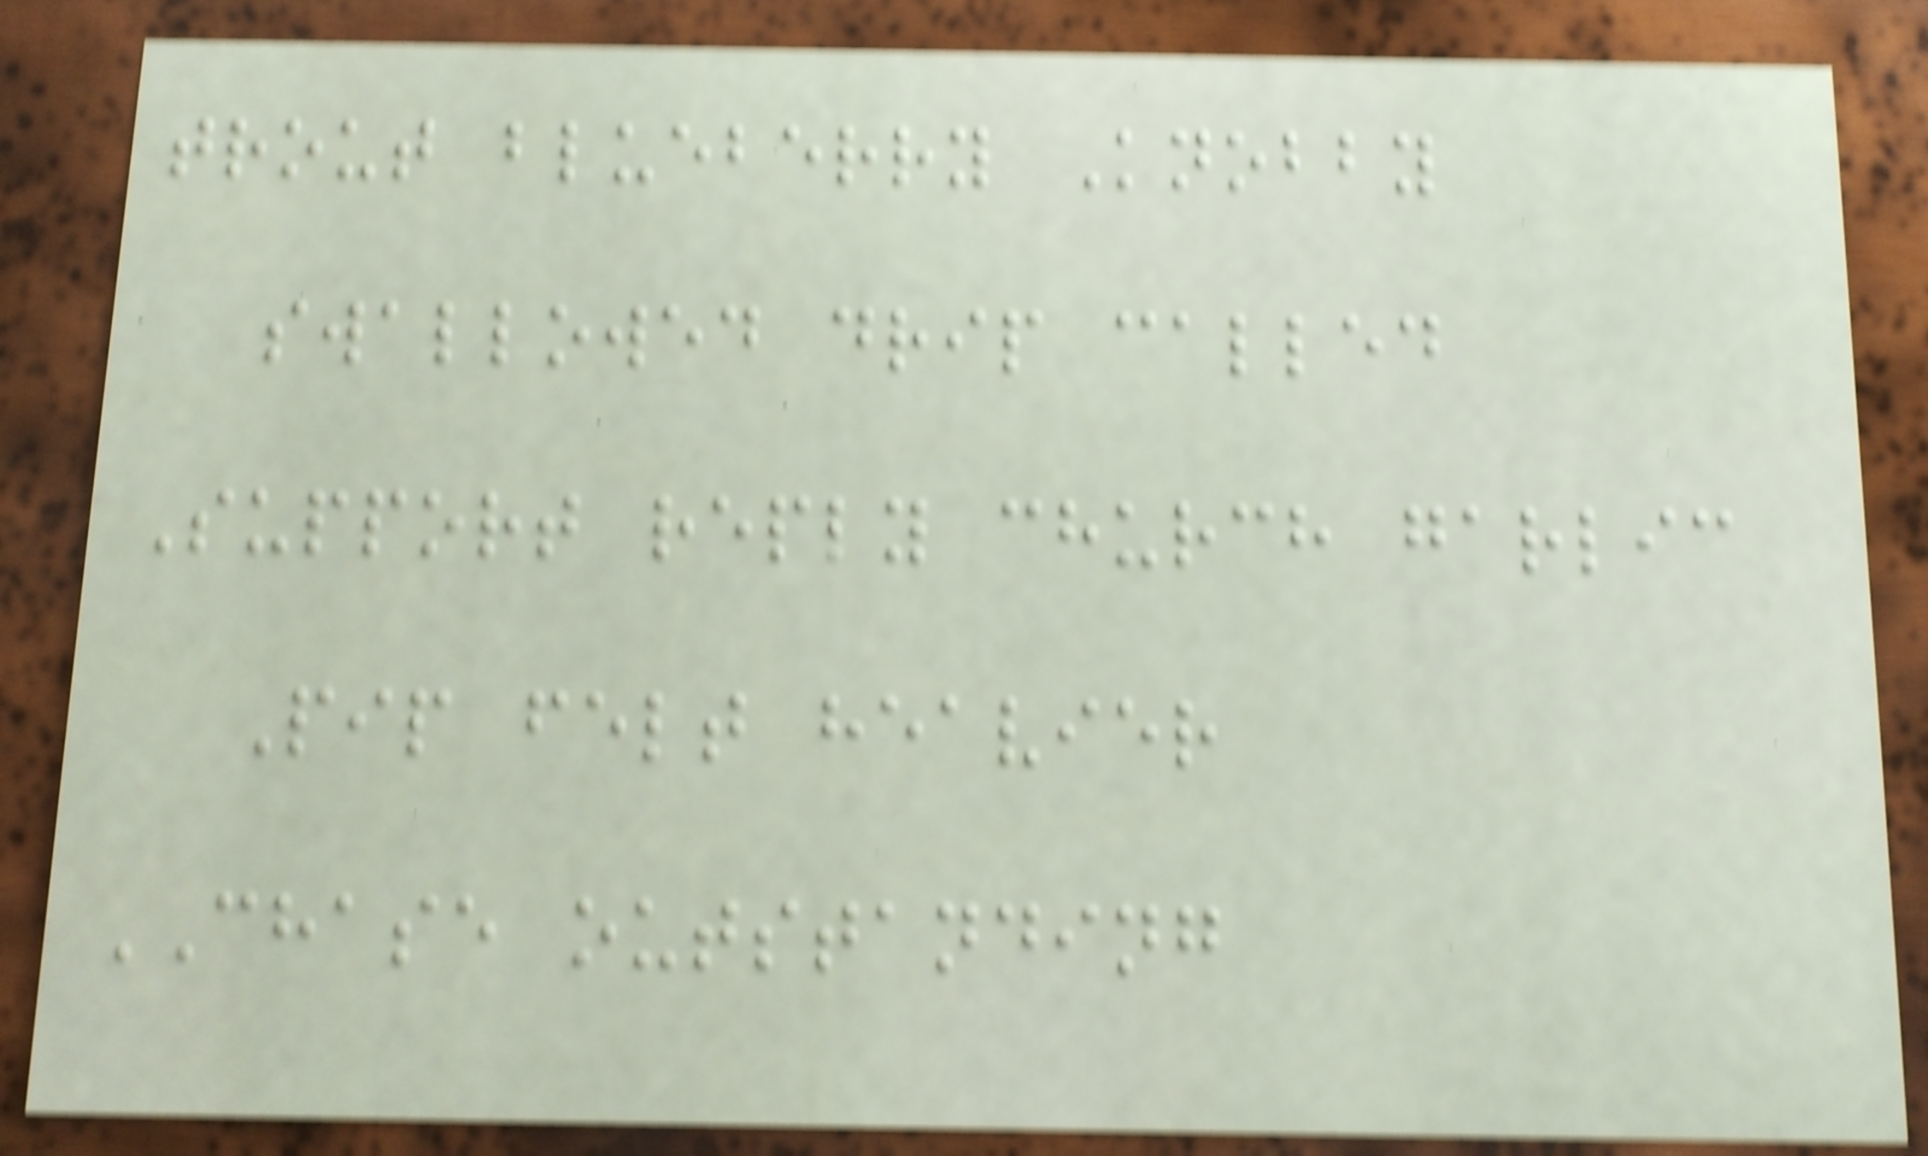trout blueberry Knobby
swallowed drip called
Support reply church garlic
Pip felt heavier
CHASE outstanding
